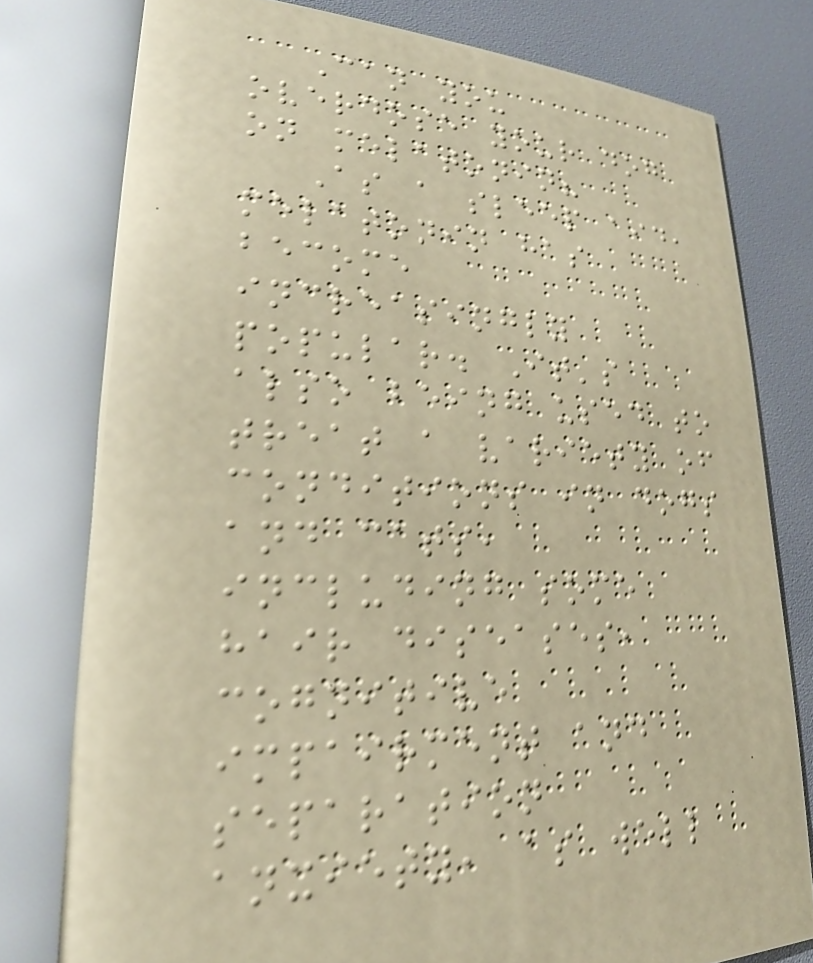Can you
overdose your dog
on melatonin?
As a sleep aid,
melatonin has
become
increasingly
popular. It's
also being used to
treat a variety of
conditions in dogs
and cats,
including some
hair diseases,
cognitive
impairment and
separation
anxiety, as well
